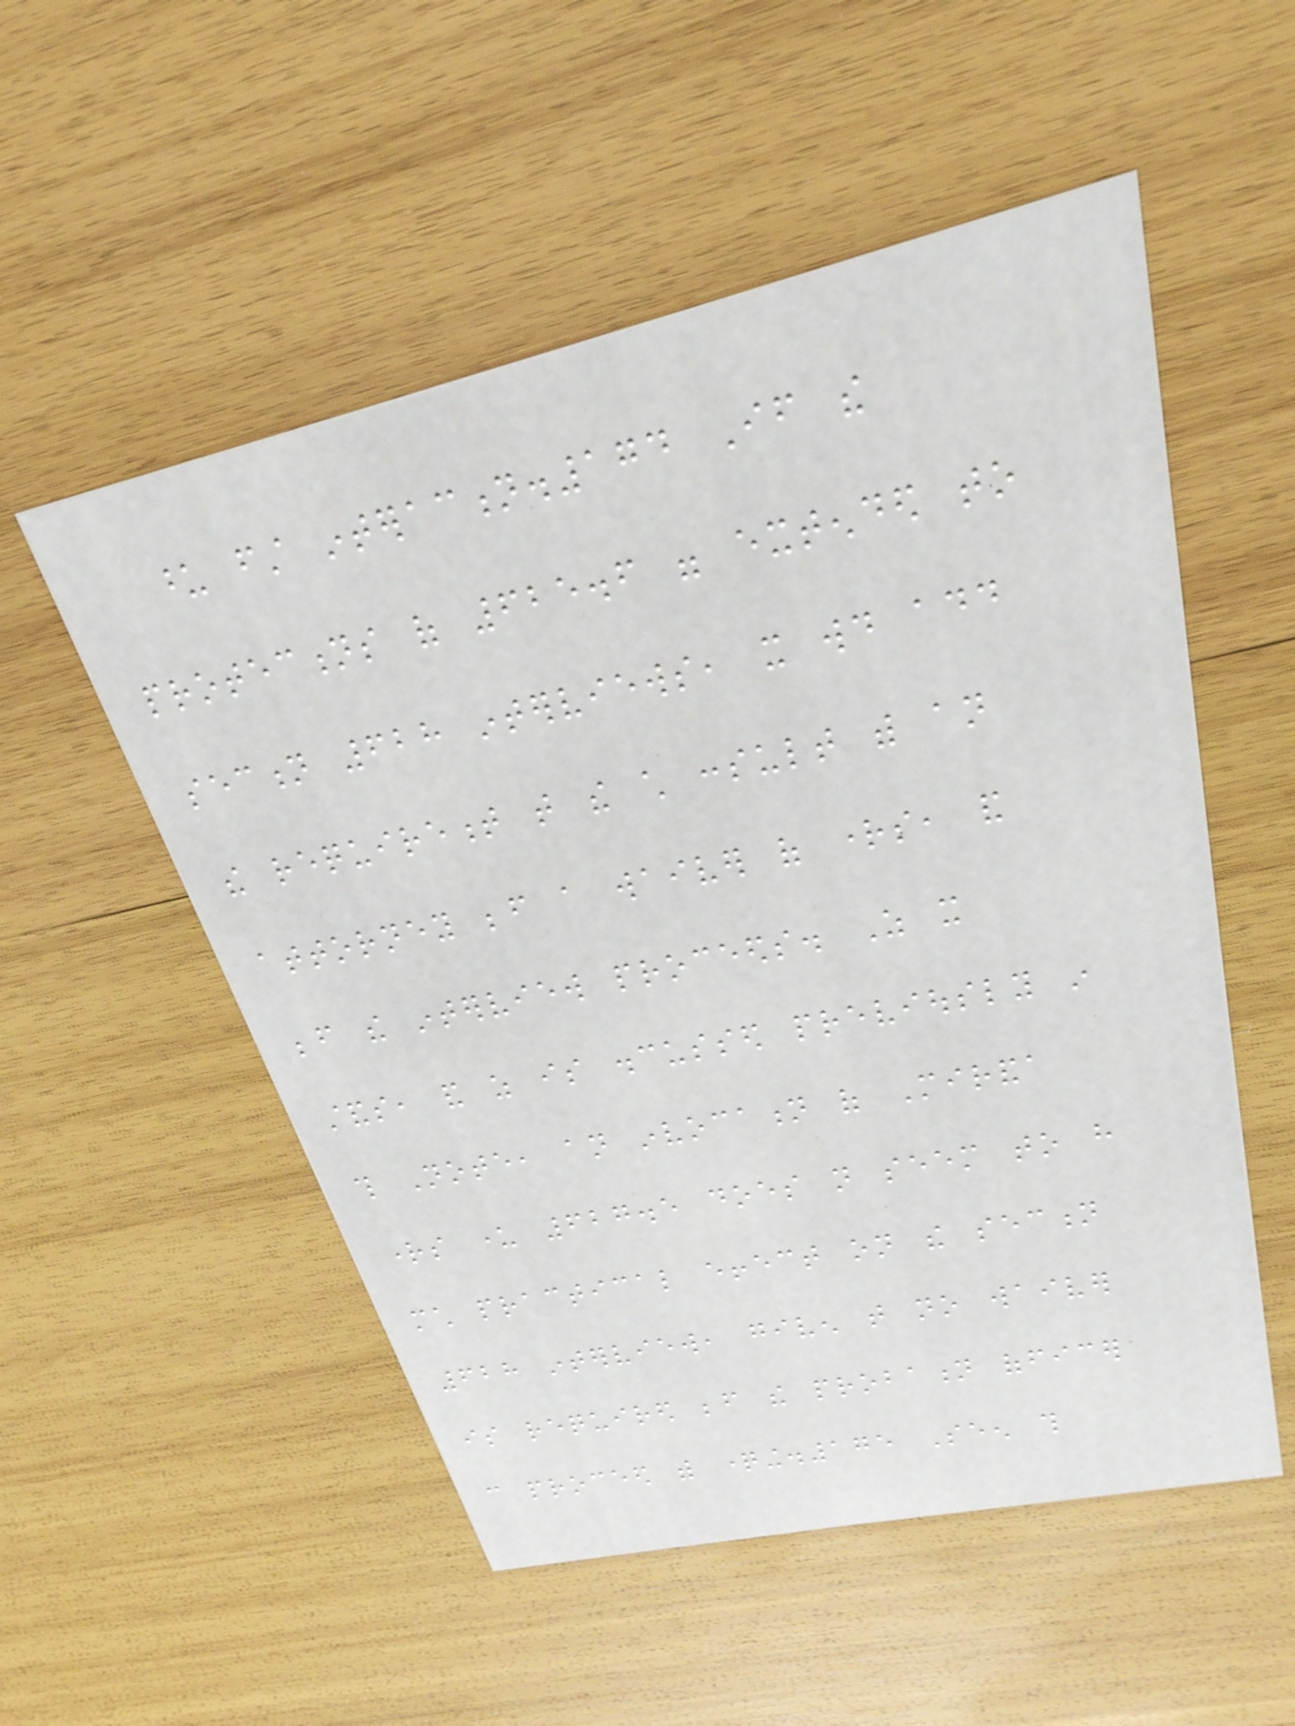upon first interaction.174 If the
protections of 625.6 were extended to
section 628 interviews, it would add
the requirement that the child consult with an
attorney before a waiver of rights, and
before the interview proceeds. As it
stands, and as is discussed previously in
this Note, an invocation of Miranda
rights under 627.5 does not seem to have
much practical effect on the section
628 interview, given that no waiver
is required before the probation officer
can proceed with questioning.175 Seen this
